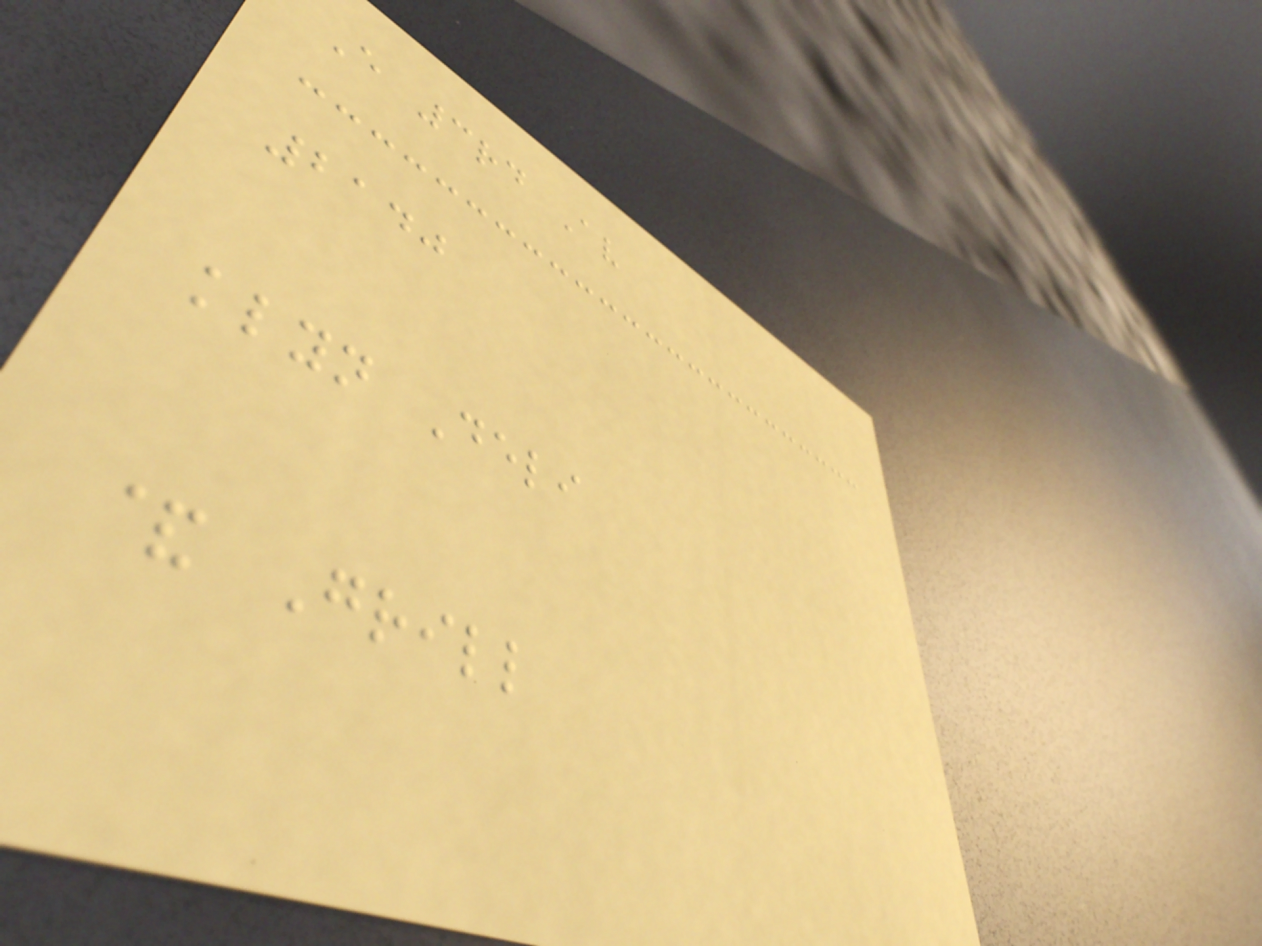E 3rd Av
2140
klyn Deli
& Grill
